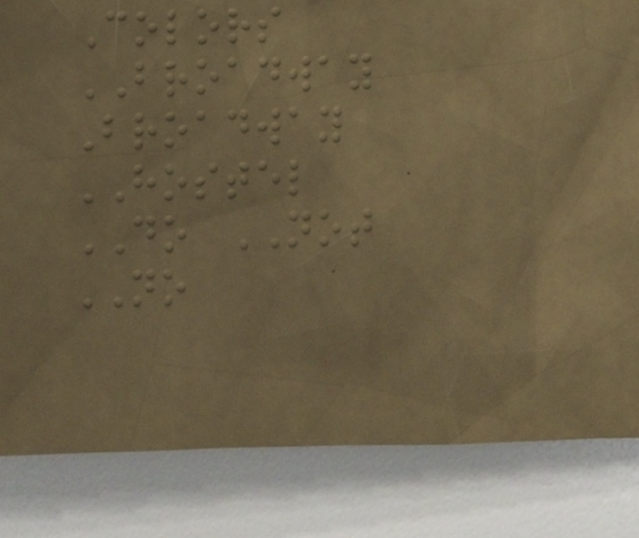Colors
BROADWAY
Broadway
HOSTEL
DO NOT
NO
